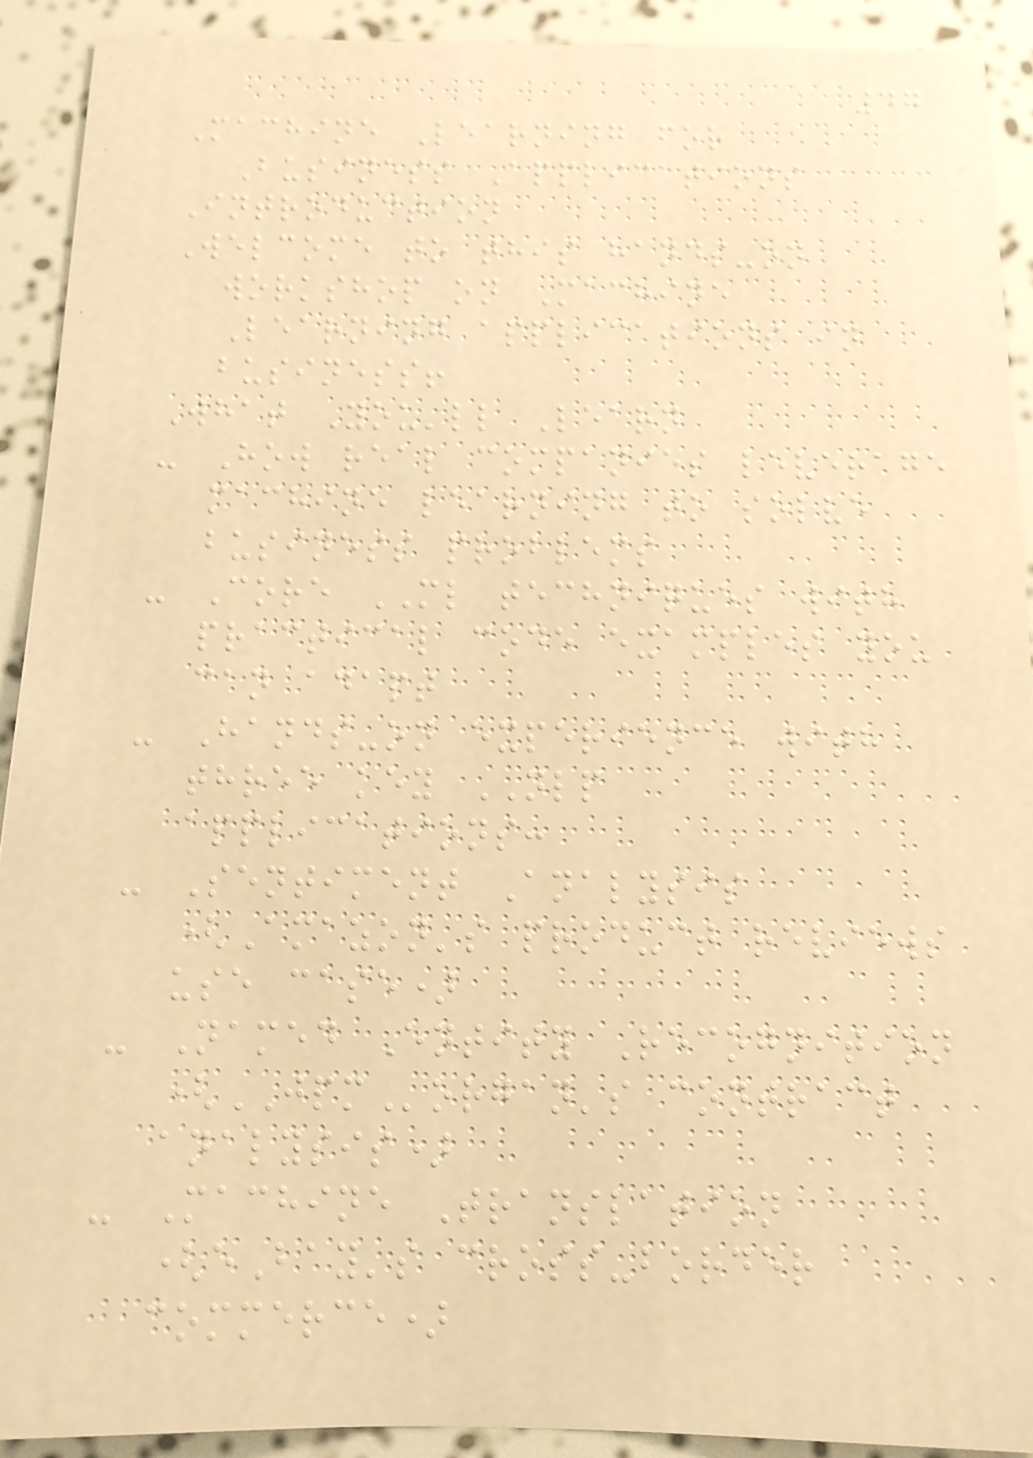47
Machine Learning for
Business Applications
Introduction
Welcome to this hands-on
workshop on Machine
Learning applications in
business!
What You'll Learn
- How real companies leverage
machine learning to solve
business problems
- Core ML techniques with
practical code examples you
can adapt
- Hands-on experience with
three key NLP
applications:
- Sentiment Analysis
(Amazon's product reviews
use case)
- Named Entity Recognition
(JPMorgan's contract
analysis)
- Machine Translation
(eBay's cross-border
commerce)
